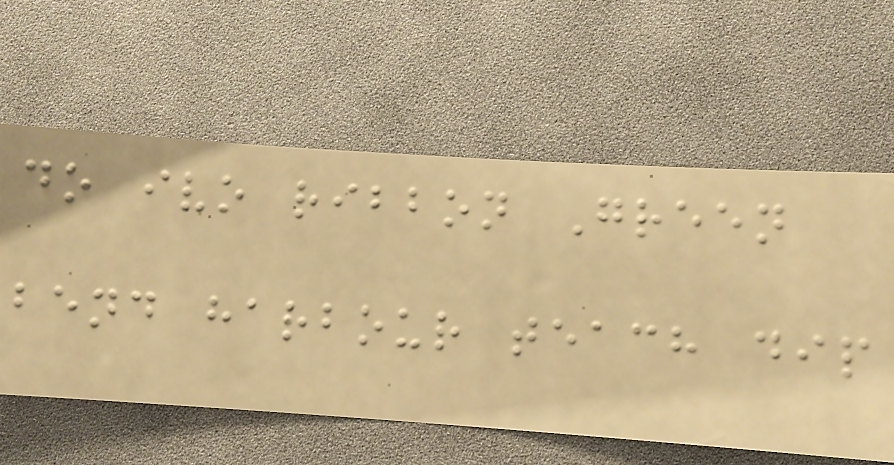do ivo ribbon Green
bend harbour teach dip
